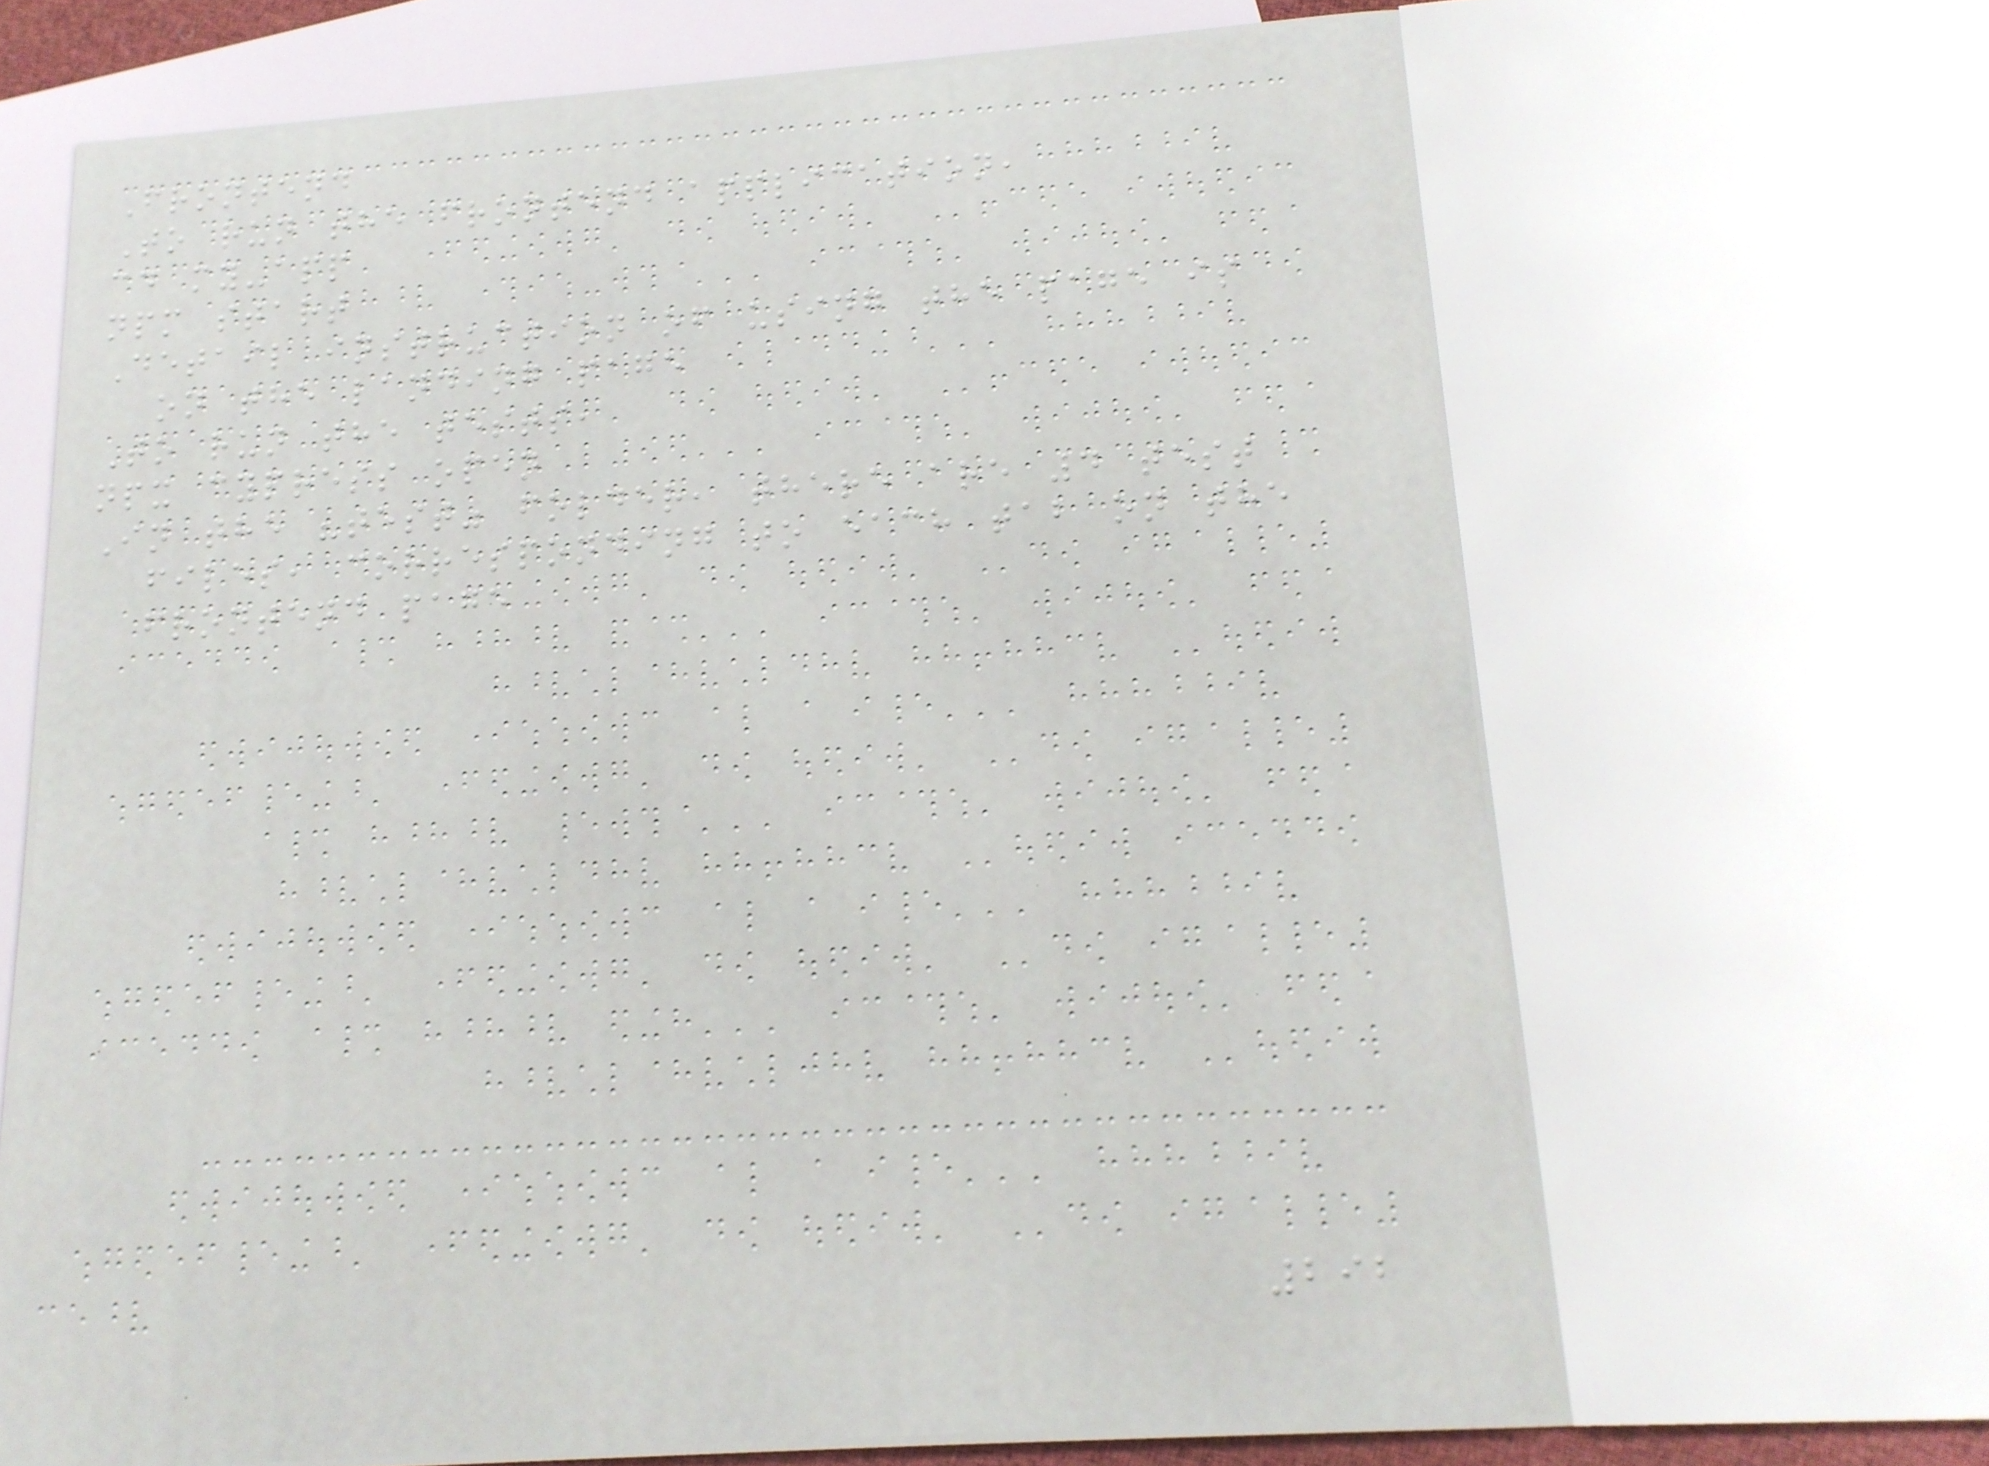Frontend
To run the frontend application,
cd my-app
npm start
Detail instruction of using the page is
on the landing page
To run the tests,
npx cypress open
In the "test" folder, there are 4 test
files, corresponding to each tab on the
frontend page
292
